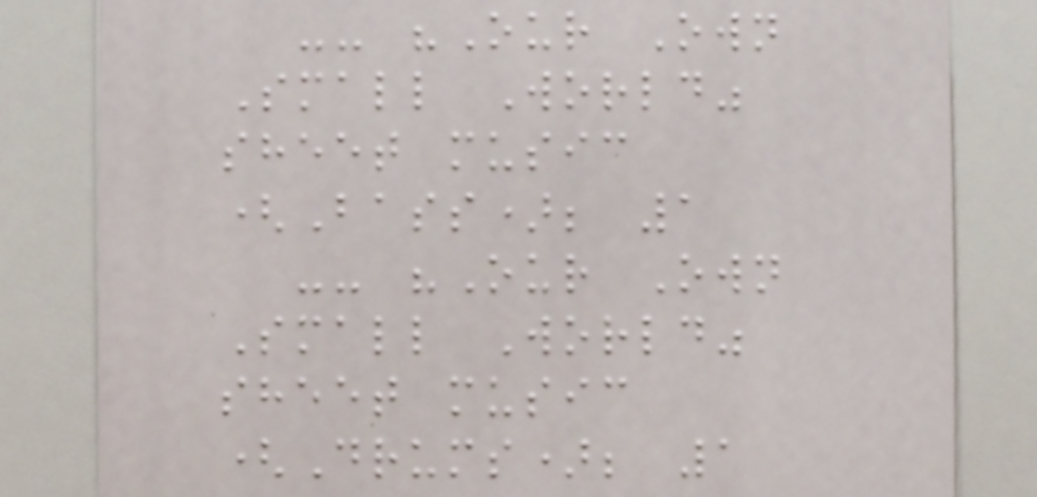-- "Our Own
Small World"
sheet music
(Bass); 1
-- "Our Own
Small World"
sheet music
(Drums); 1
